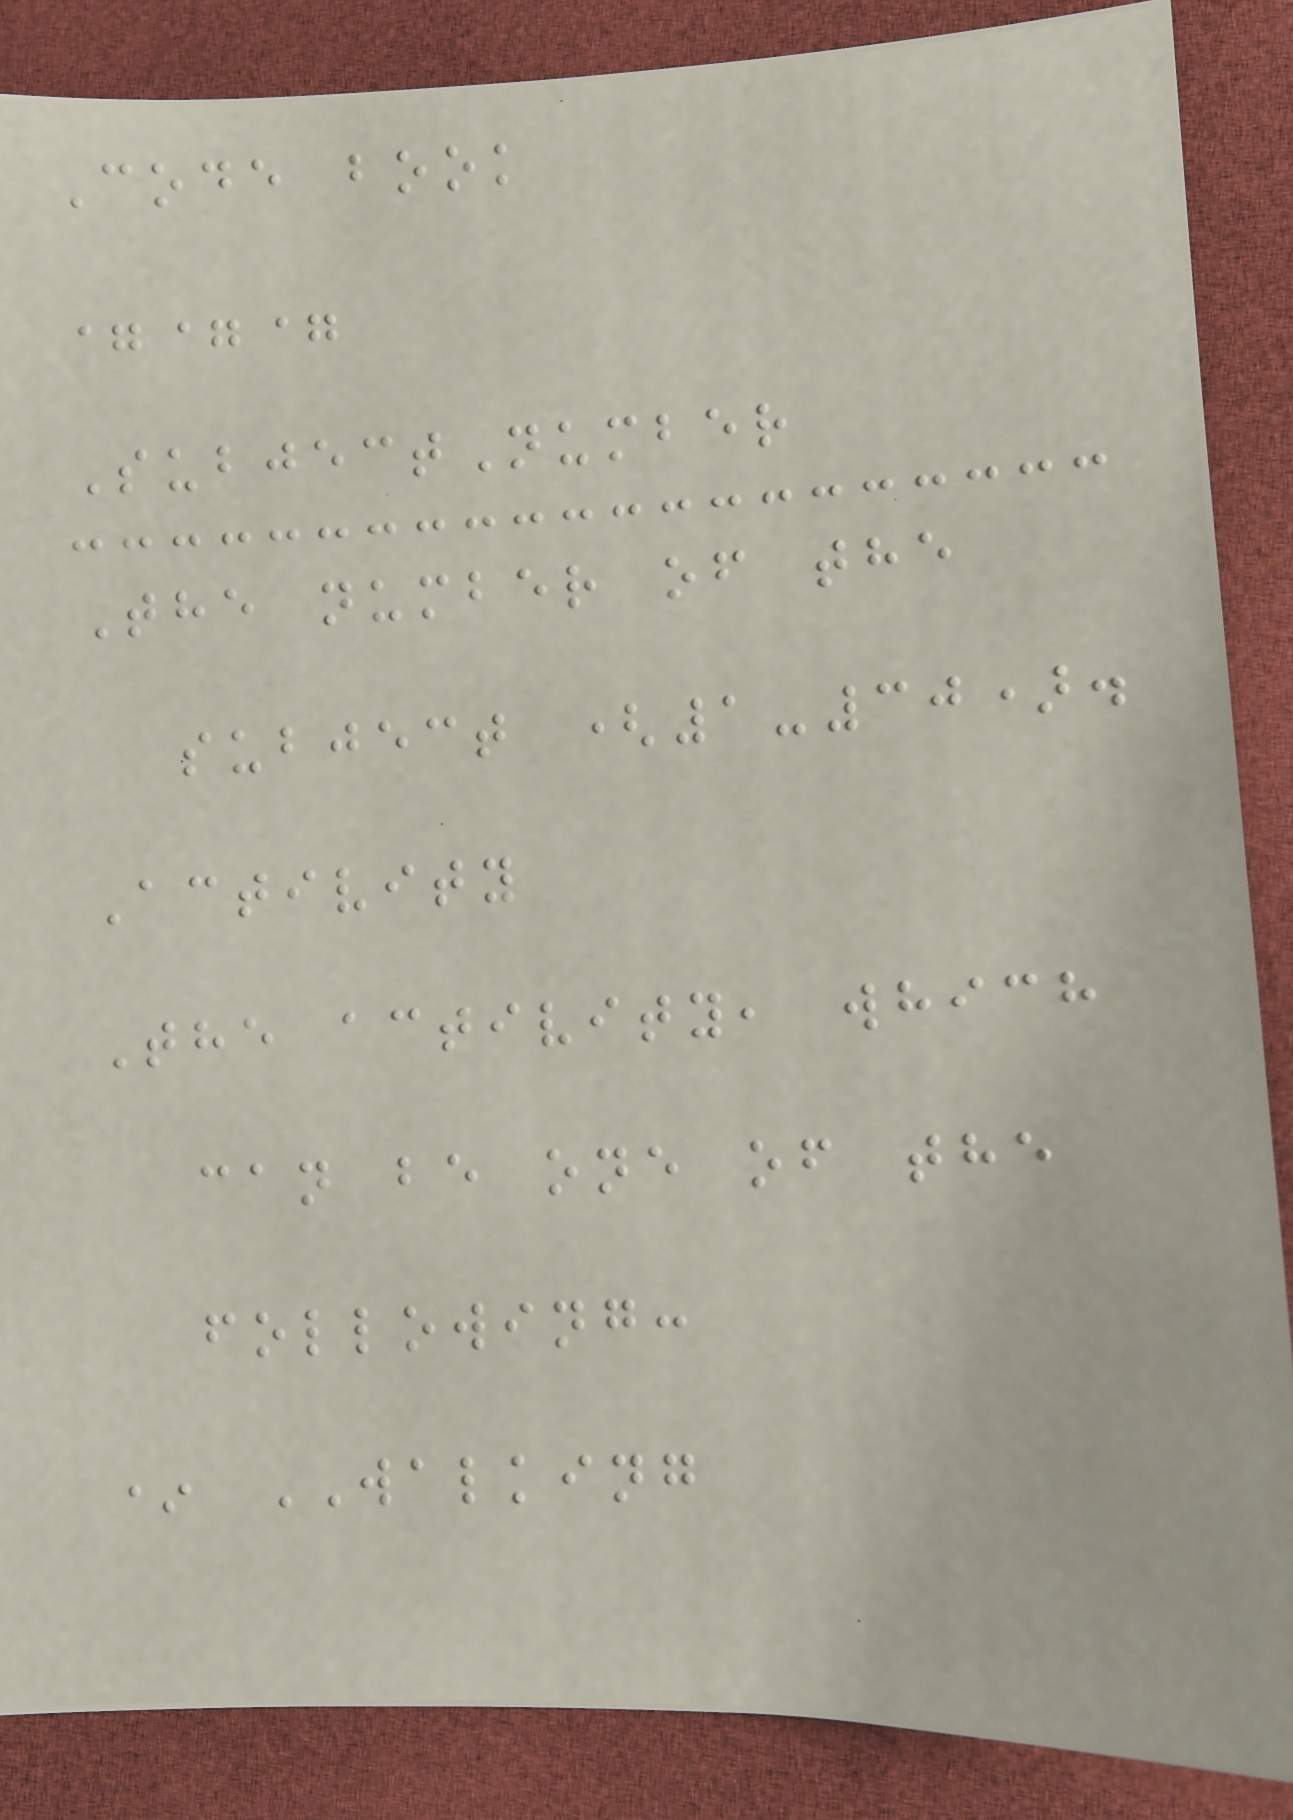Code book
===
SubjectNumber
The number of the
subject (1-30).
Activity
The activity, which
can be one of the
following:
* WALKING
